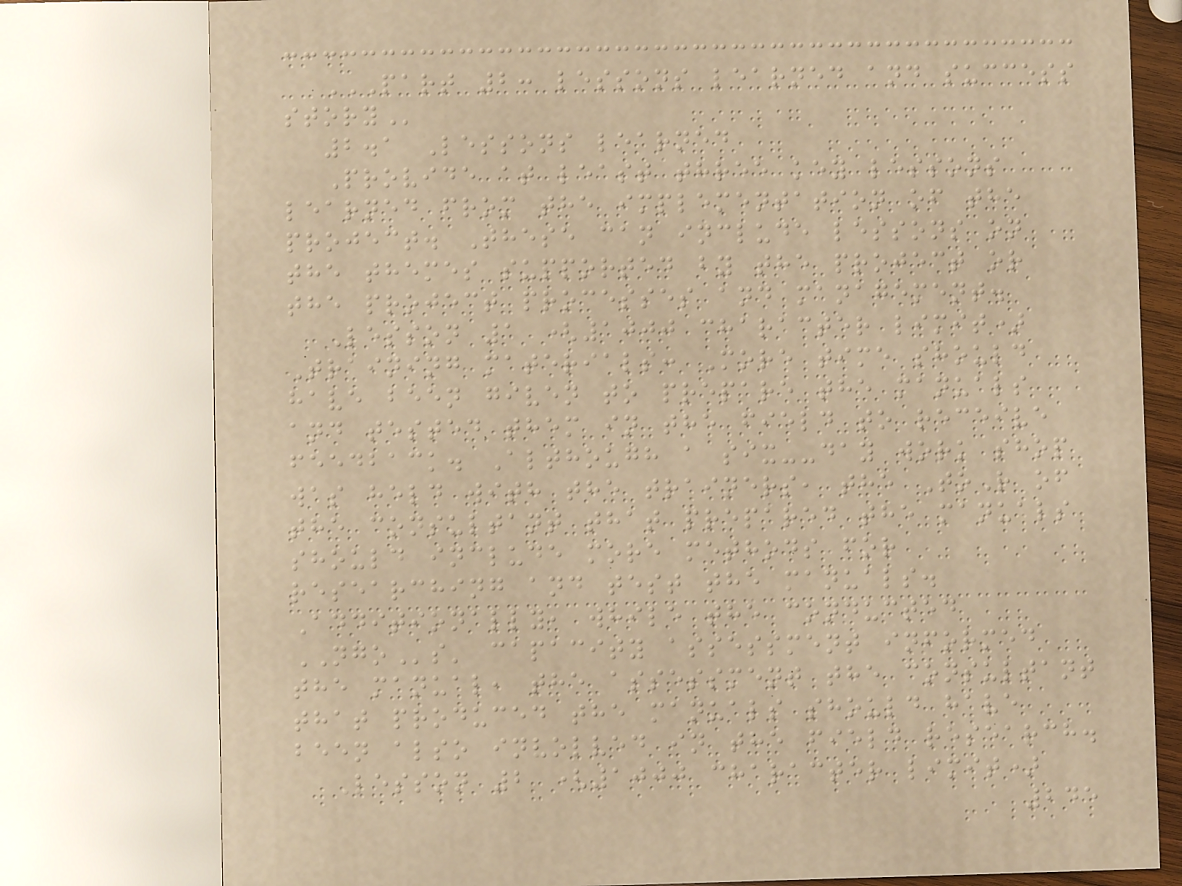PART 2: LESSONS LEARNED AND SUCCESS
STORY
2.1 Lessons learned
Provide at least three key lessons
learned from the implementation of the
project. These can include lessons on
the themes supported by the project or
the project processes and management.
Lesson 1 (1000 character limit)
Training materials: More time should
have been given to prepare the manuals
and tested them in the field to receive
feedback. Although a six--day work shop
was held with the trainers, the ToR of
the consultant that prepared the manuals
should include more methods for
researching and test the manuals.
Additionally, while the conducted
NGOs' capacity assessment informed
the manual, the assessment the consultant
that produced the manuals should have
been also involved in the field research.
Lesson 2 (1000 character limit)
245
